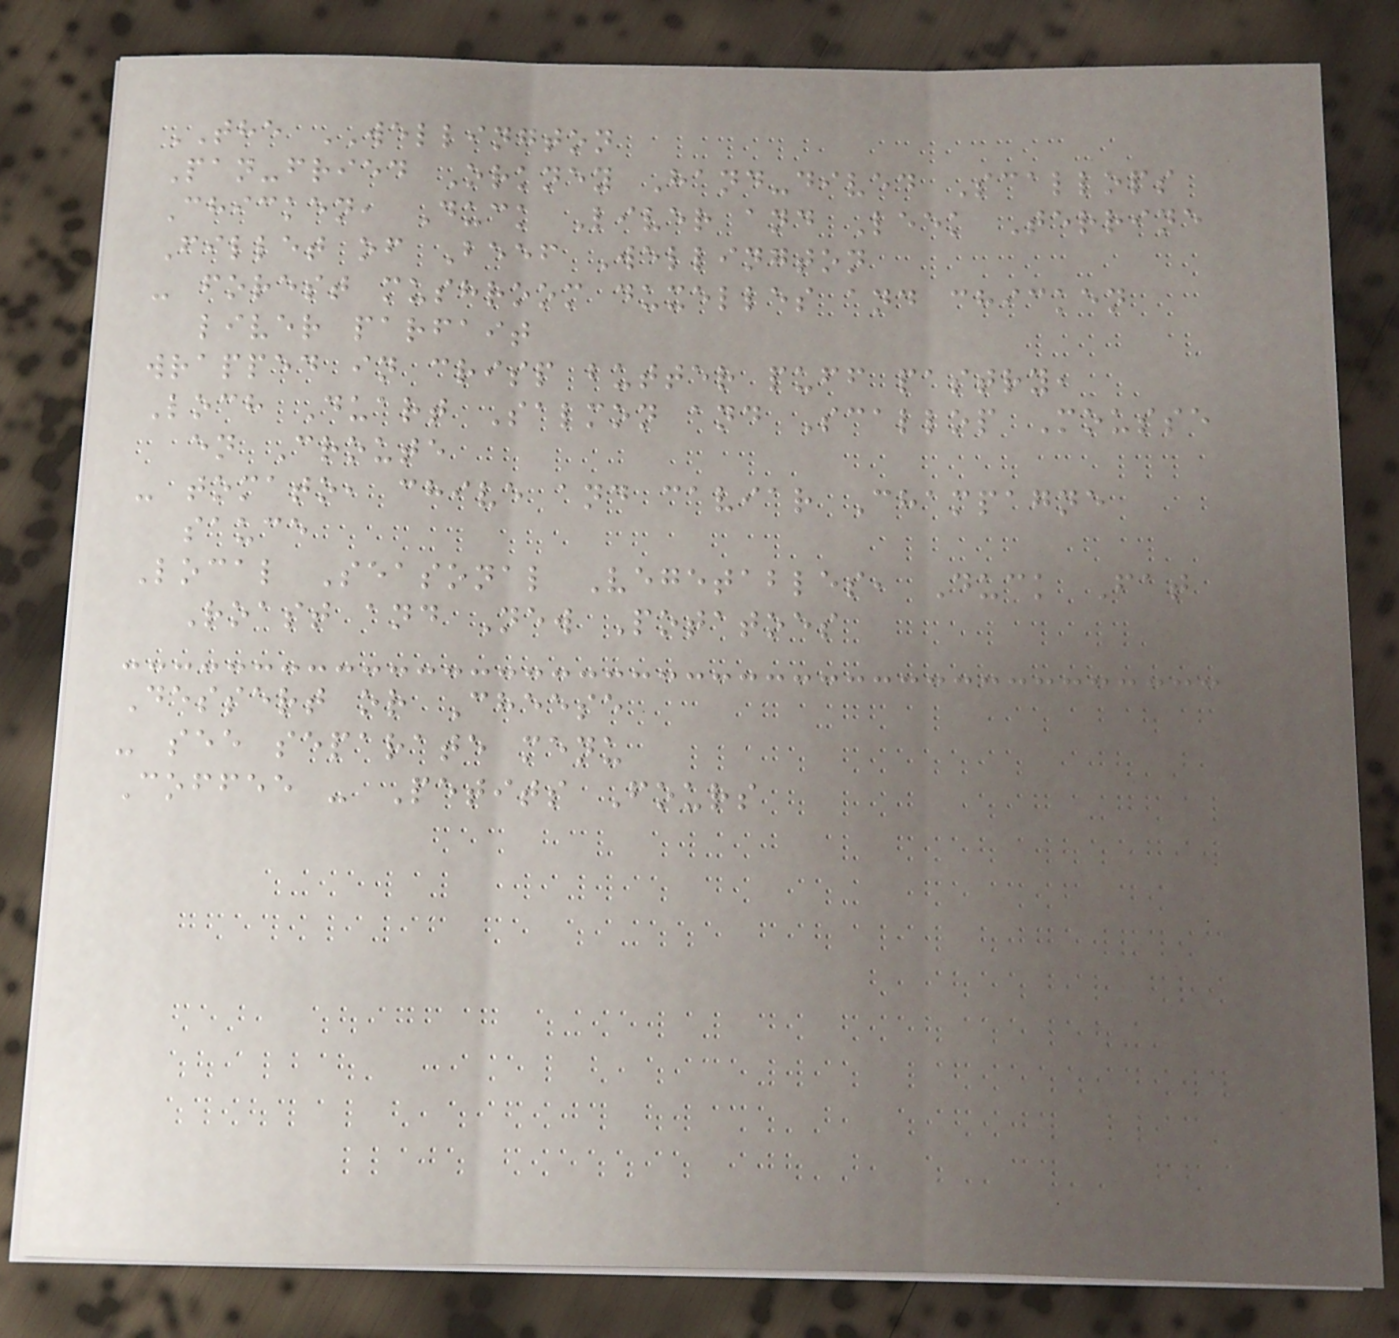THE WELLINGTON
Pan-fried Orkney Hand-dived Scallops
Chicken, Duck Liver and Leek Terrine
Fillet of Beef Wellington
- forest mushroom duxelles and chicken
liver parfait
wrapped in crisp butter puff pastry,
Loch Duart Salmon and Scallop Mousse
en Croute
- tomato, chive and caviar Champagne
sauce
Local Seasonal Vegetables, Duck Fat
Roast and New Potatoes
Dessert or Cheese
- see separate menu
Coffee - Petits Fours
